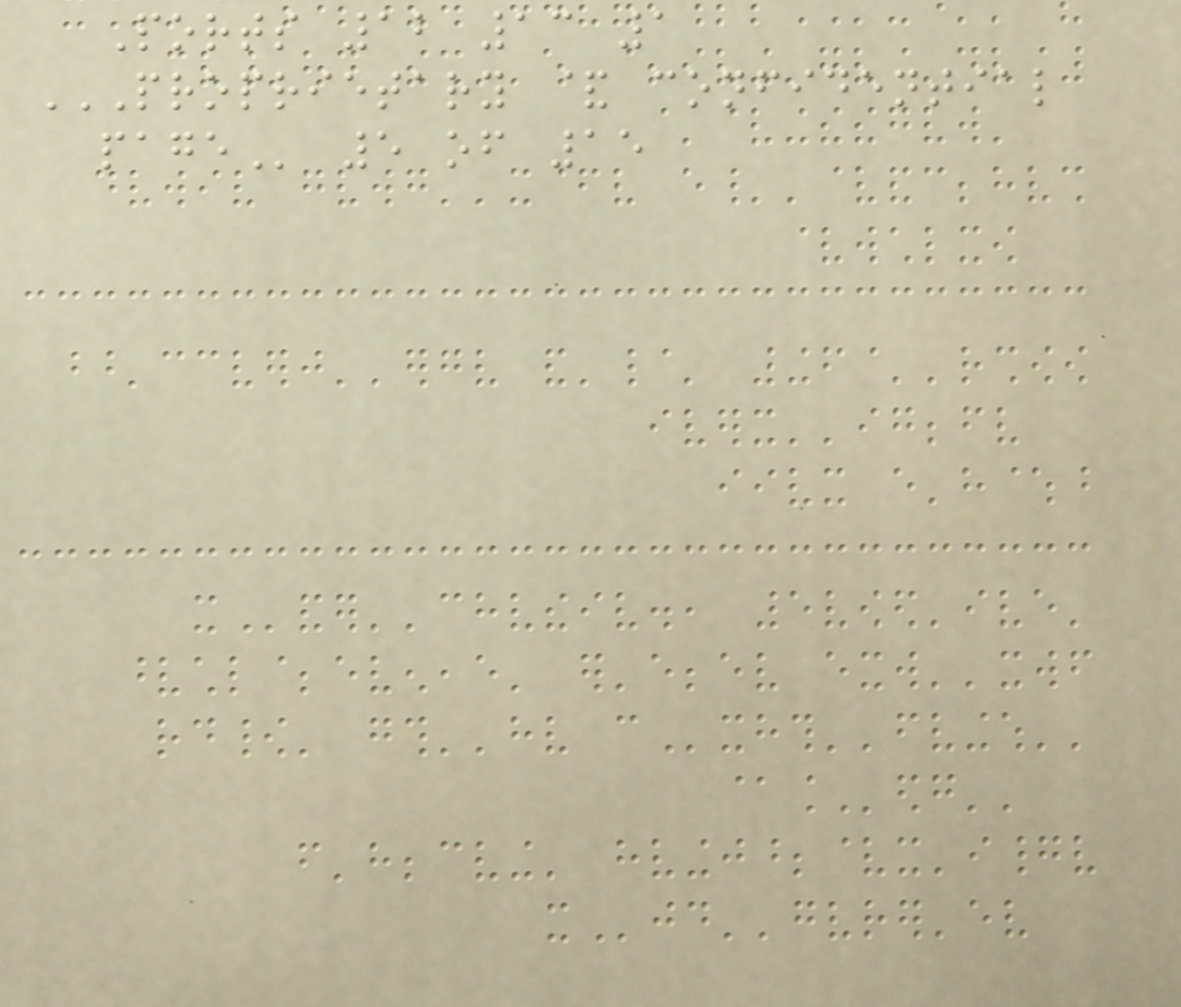Ports 12 13 1
PROPRIETARY & CONFIDENTIAL
PAGE 5 of 15
